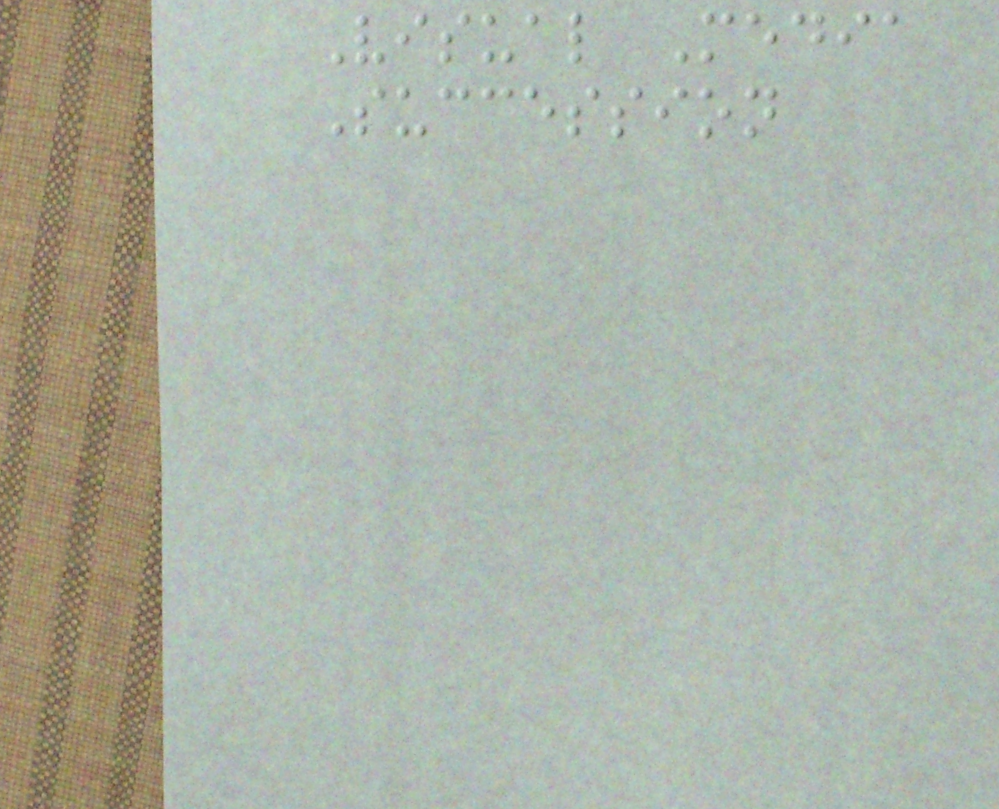Visual Media
Succession
